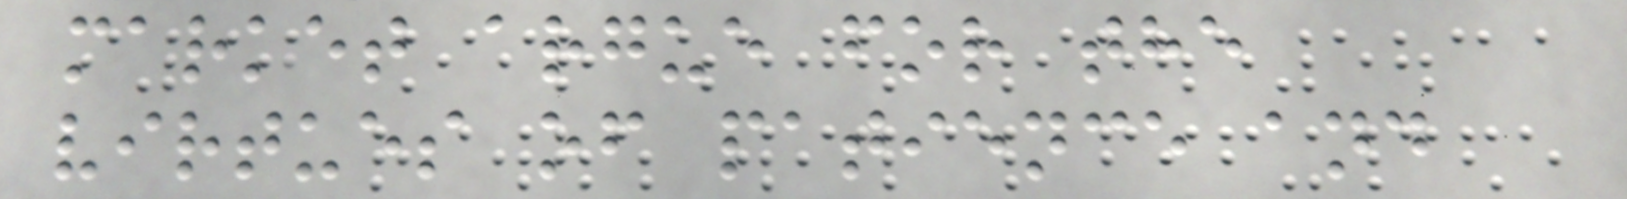market argue for the
virtues of patience and
